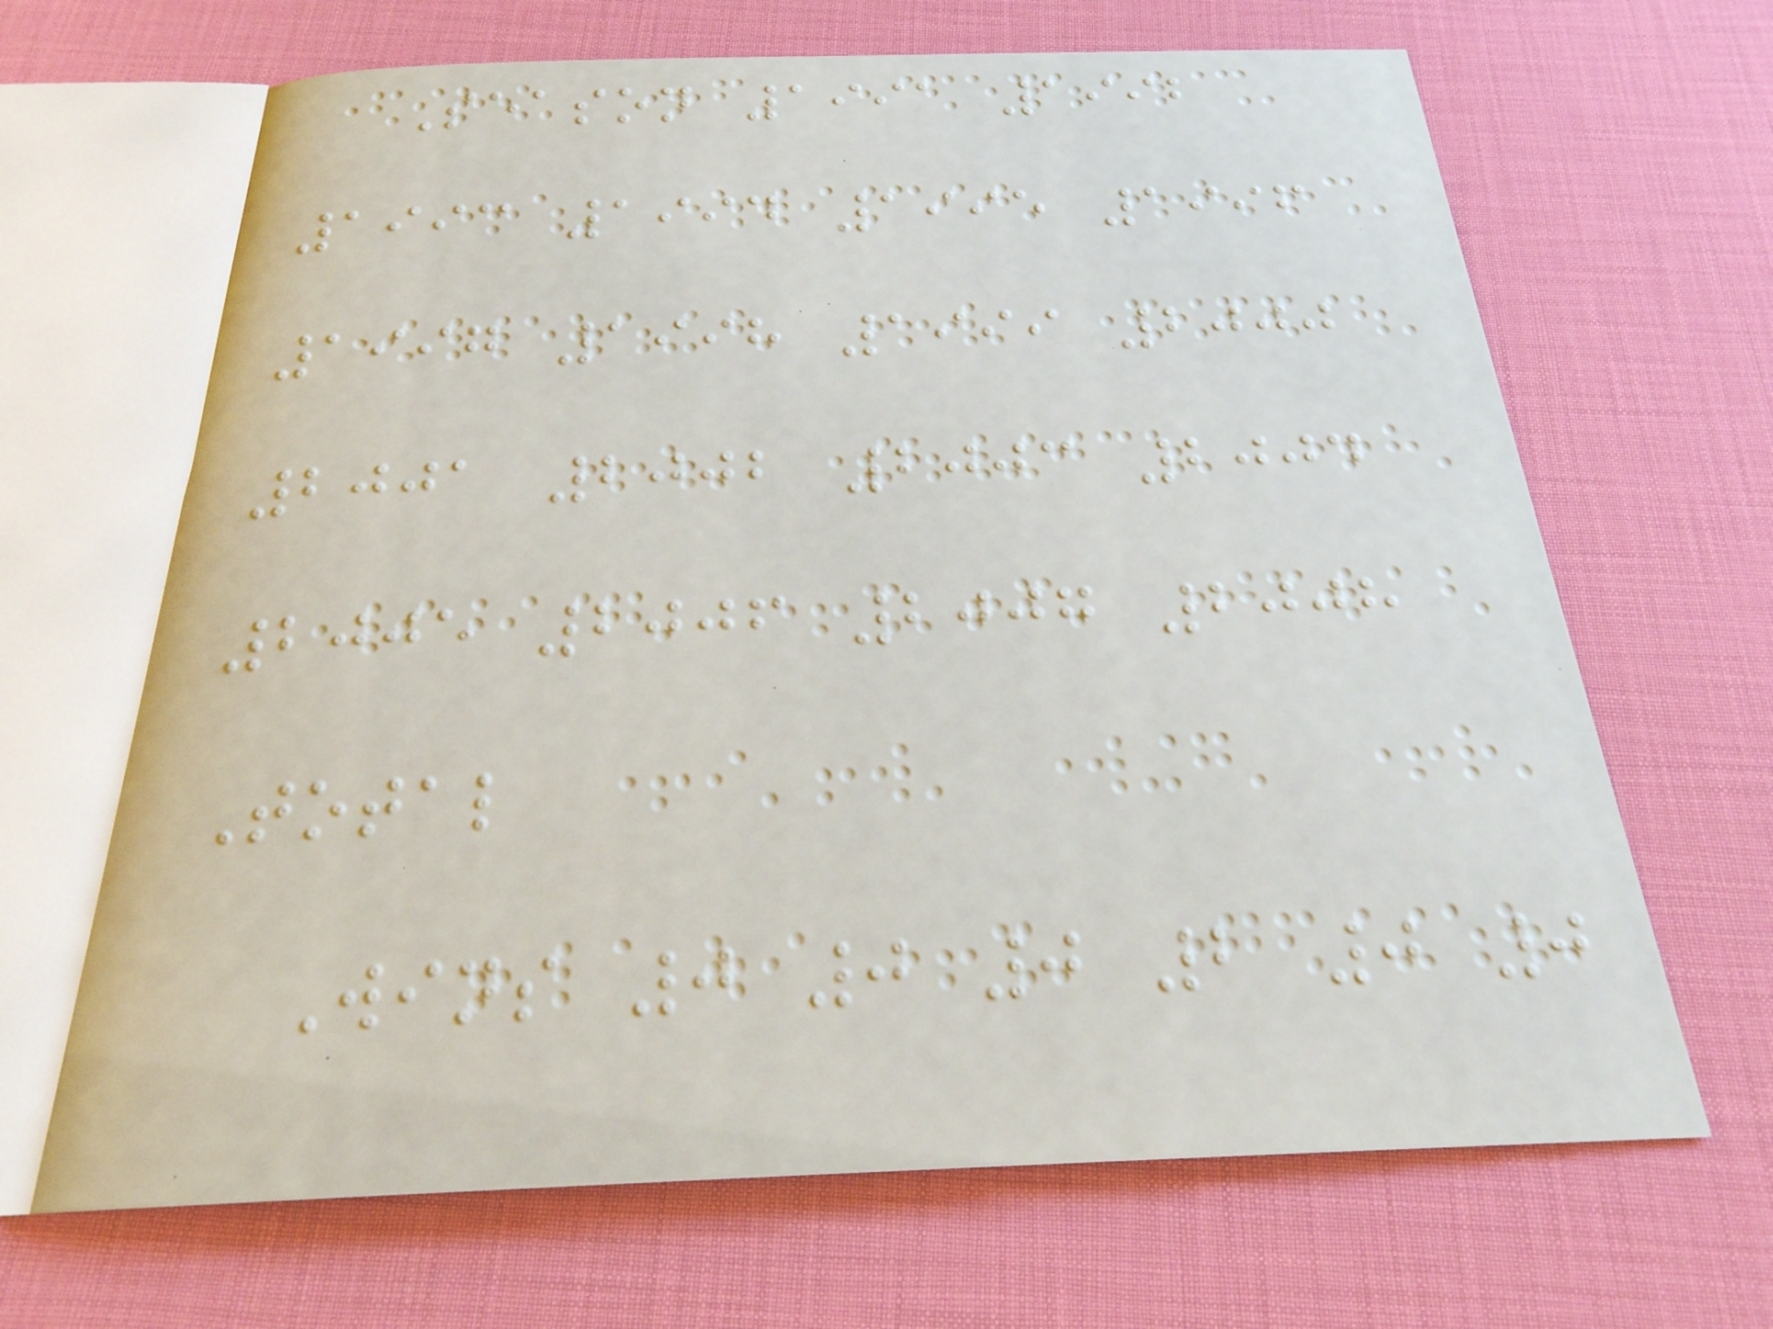Season 1991 1992
1993 1994 1995 1996
1997 1998 1999 2000
2001 2002 2003 2004
2005 2006 2007 2008
Total
Wins 0 0 0 2 0 0
